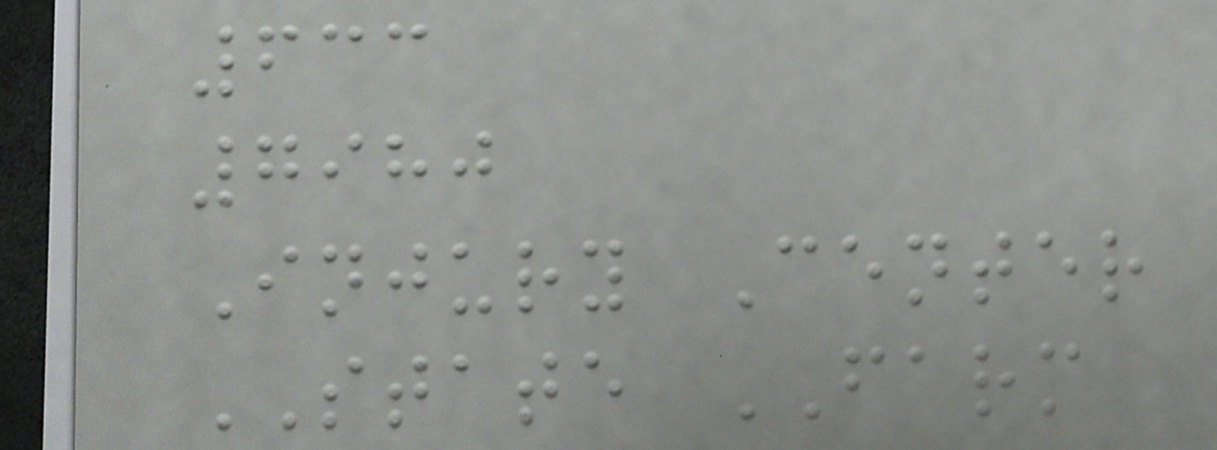633
7980
Injury Center
STATE FARM
